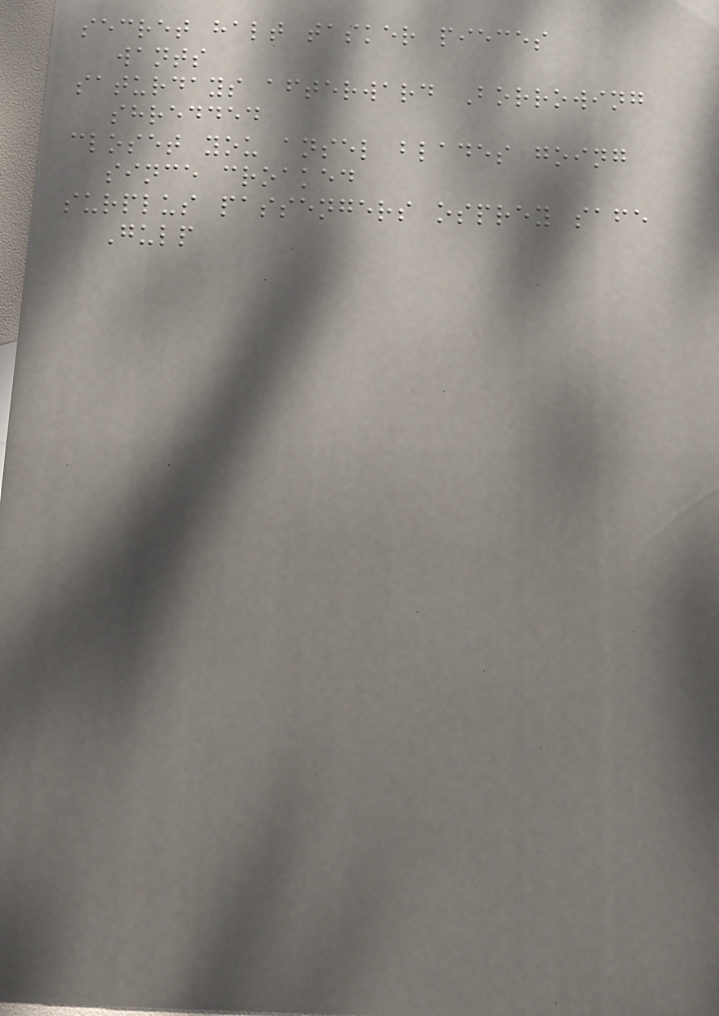secret halt tasker pieces
wants
saturdays afterward Borrowing
shredded
closet you ansel blades going
since croaked
surplus passengers osprey safe
Gulp
